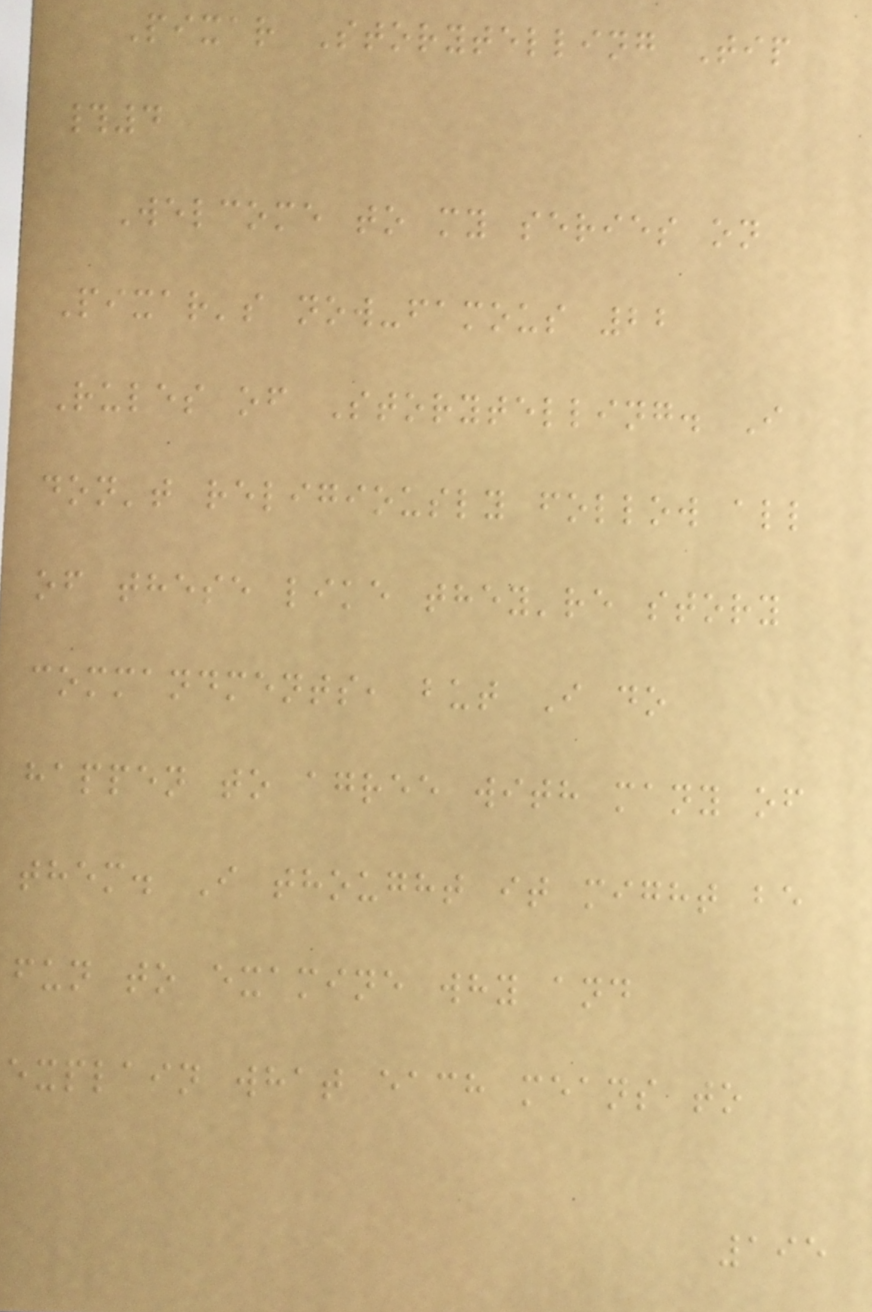Pixar Storytelling Tip
#4
Welcome to my series on
Pixar's now-famous 22
Rules of Storytelling. I
don't religiously follow all
of these like they're story
commandments, but I do
happen to agree with many of
them. I thought it might be
fun to examine why and
explain what each means to
195
